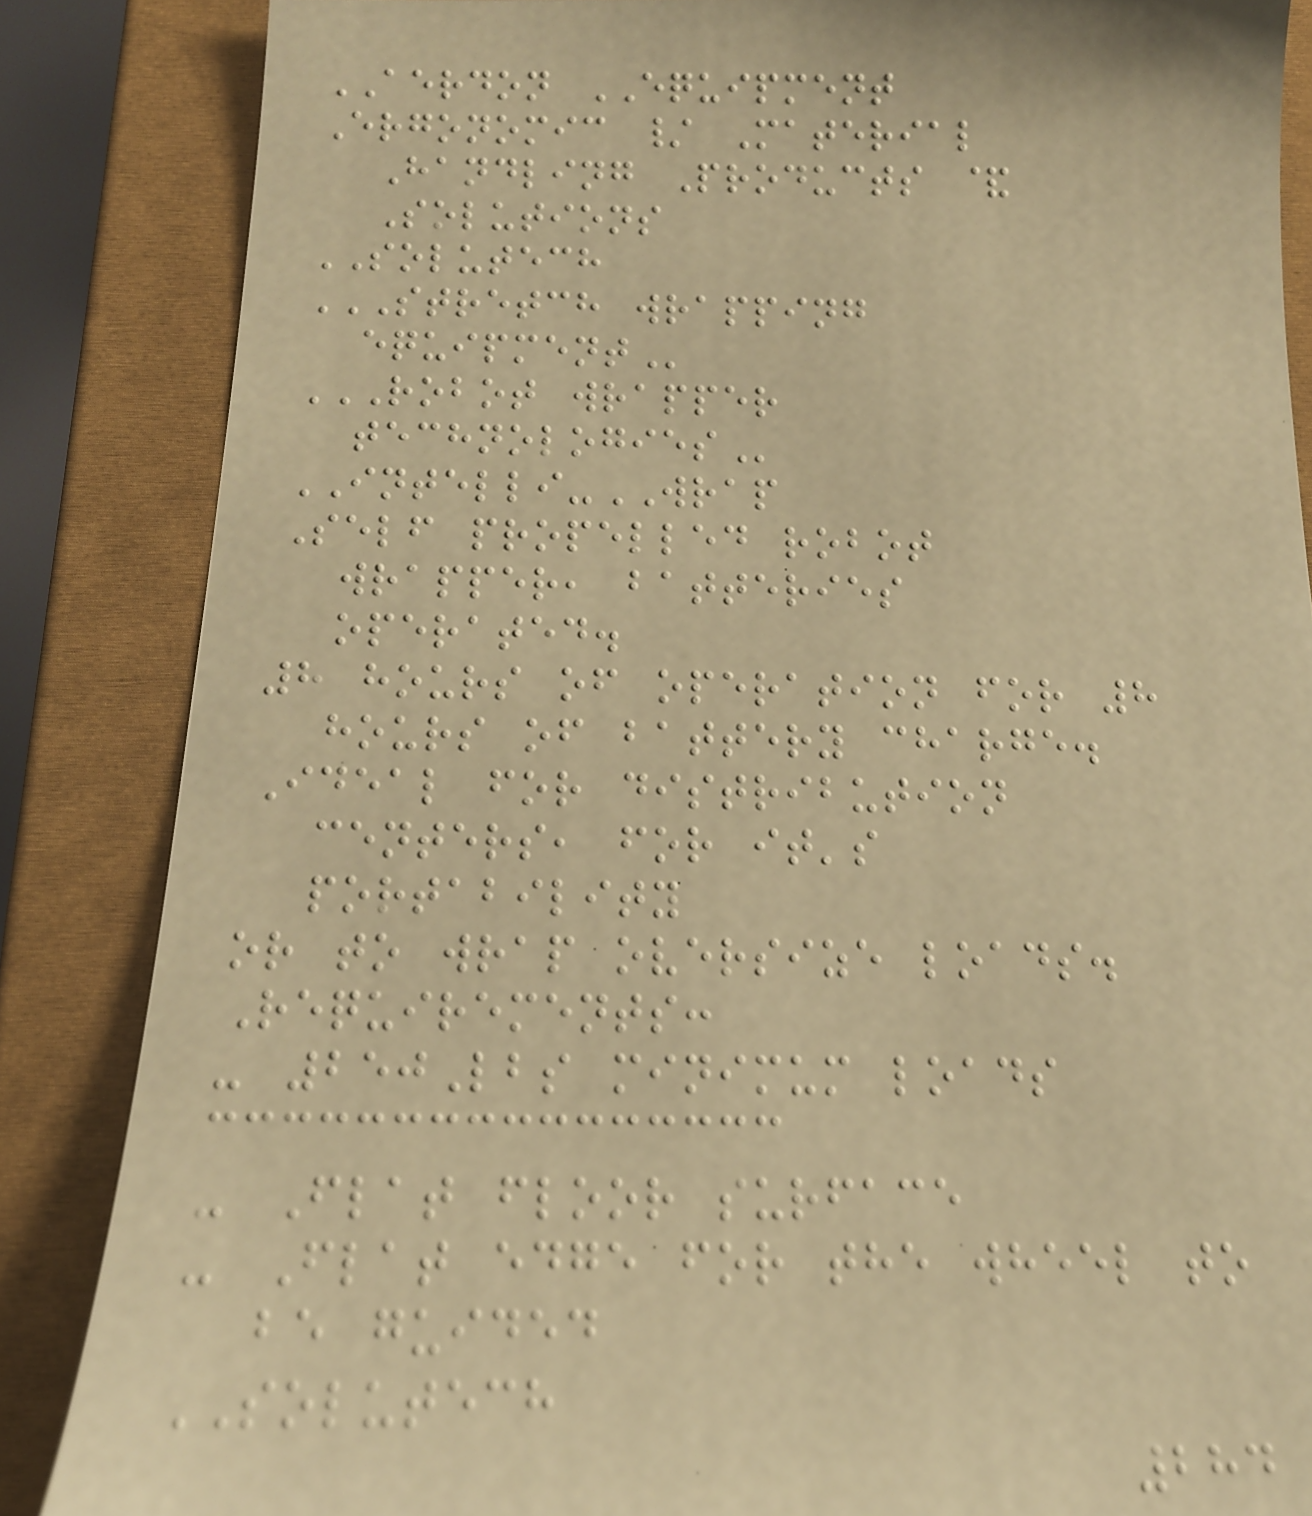AERDON EQUIPMENT
Ergonomic / Material
Handling Products &
Solutions
SOLUTECH
STRETCH WRAPPING
EQUIPMENT
ROBOT WRAPPER
TECHNOLOGIES
INTELLI-WRAP
Self propelled robot
wrapper, batteries
operated.
8 hours of operation for 8
hours of battery charge.
Ideal for distribution
centers, for it's
portability
or to wrap oversize loads.
Requirements:
- 250Lbs minimum loads
- Flat floor surface
- Flat edge for the wheel to
be guided
SOLUTECH
284
